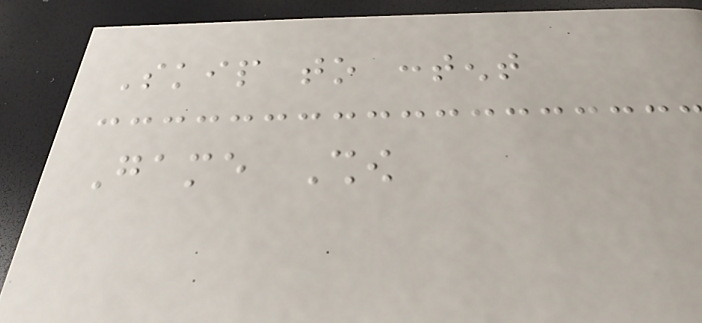Skip to content
Game Show
